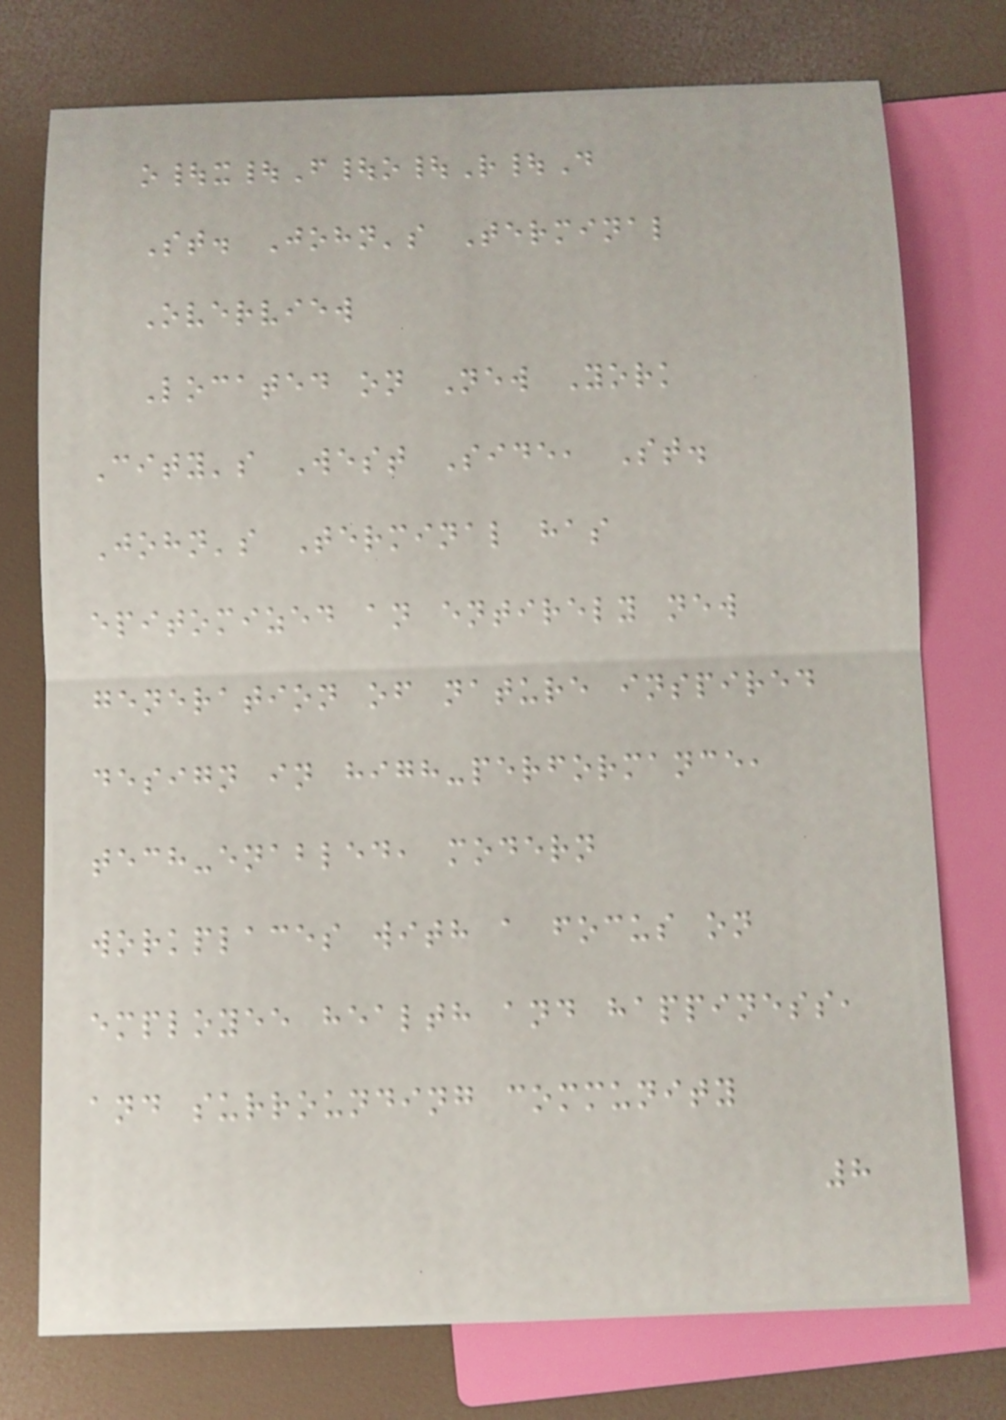o|x|F|o|R|D
St. John's Terminal
Overview
Located on New York
City's West Side, St.
John's Terminal has
epitomized an entirely new
generation of nature inspired
design in high-performance,
tech-enabled, modern
workplaces with a focus on
employee health and happiness,
and surrounding community
8
